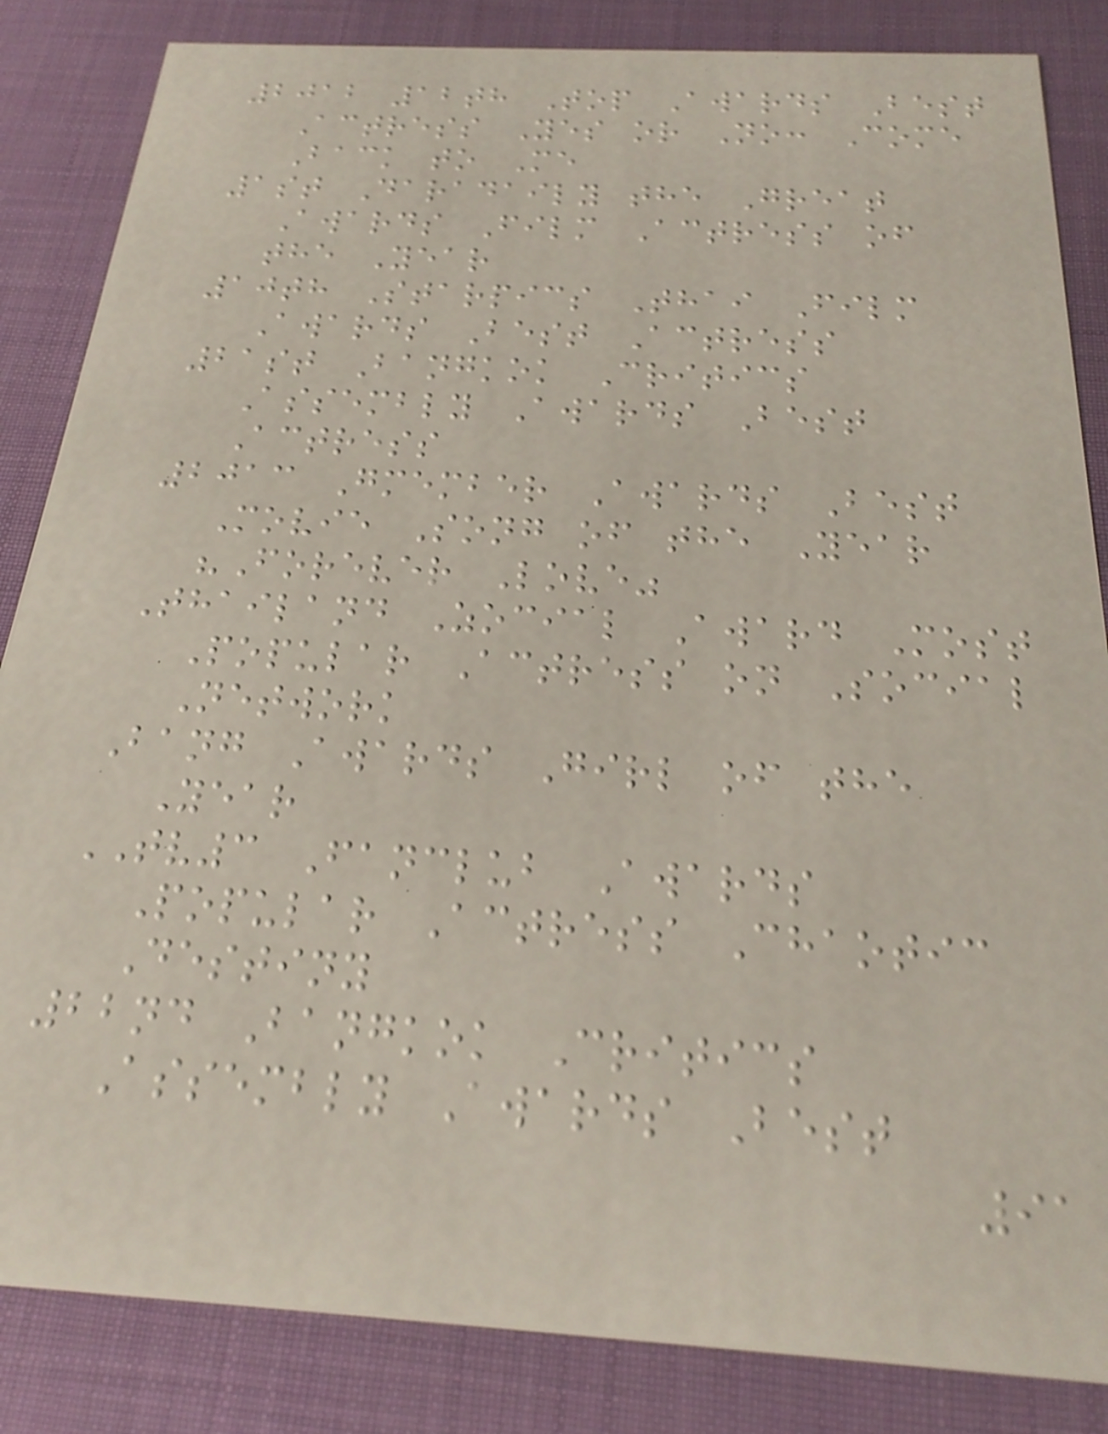2012 12th Top Awards Best
Actress Yes or No: Come
Back to Me
1st Daradaily the Great
Awards Film Actress of
the Year
10th Starpics Thai Film
Awards Best Actress
21st Bangkok Critics
Assembly Awards Best
Actress
2013 Gmember Awards Best
Movie Song of the Year
"Forever Love"
Thailand Zocial Award Most
Popular Actress on Social
Network
Bang Awards Girl of the
Year
TV3 Fanclub Awards
Popular Actress Chaotic
Destiny
22nd Bangkok Critics
Assembly Awards Best
91
